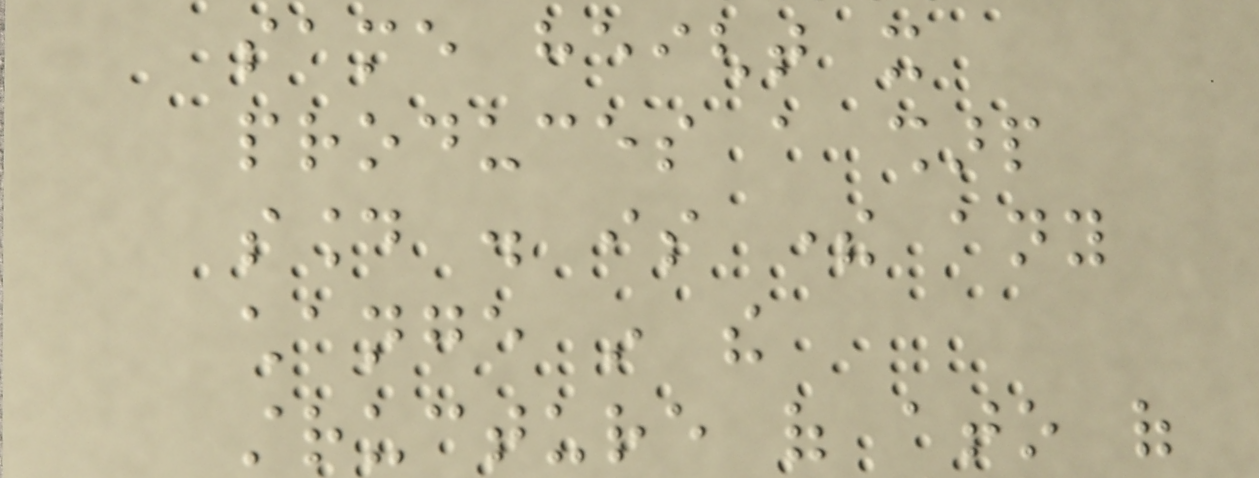same height it
produces a sharp
sound . is there any
change in the
structure of ato of
